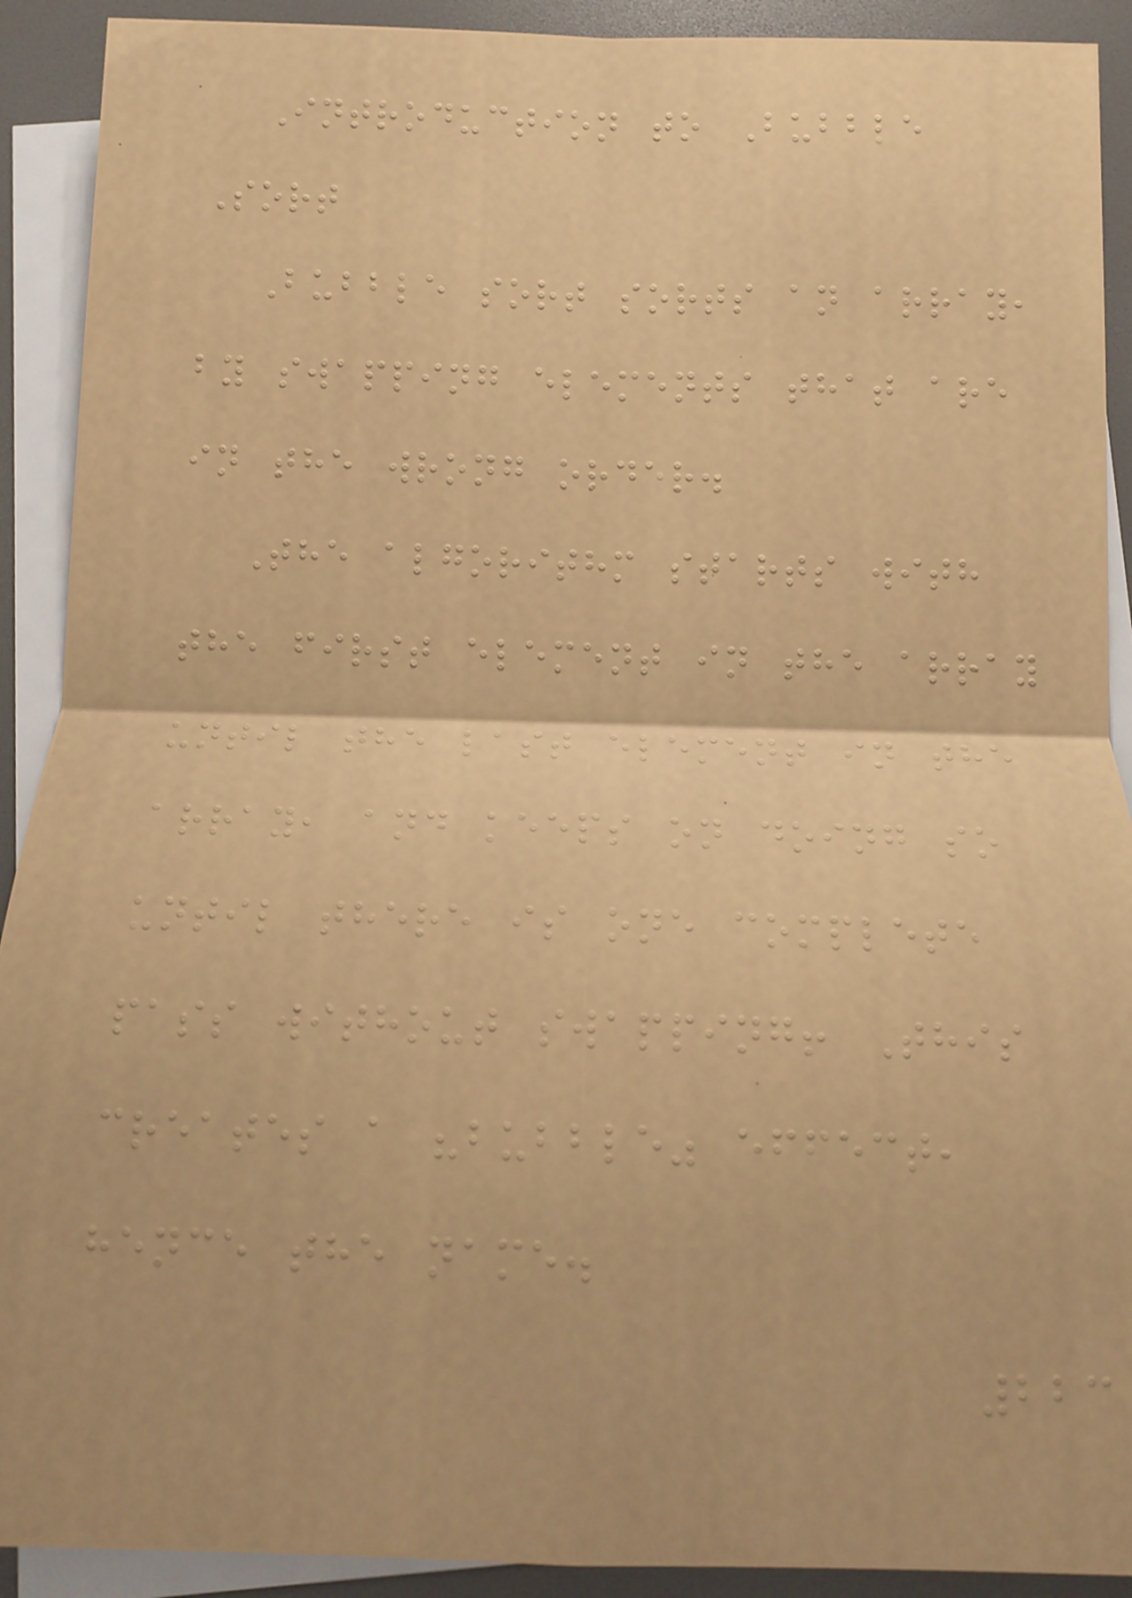Introduction to Bubble
Sort
Bubble sort sorts an array,
by swapping elements that are
in the wrong order.
The algorithm starts with
the first element in the array
until the last element in the
array, and keeps on doing so
until there is one complete
pass without swapping! This
creates a "bubble" effect,
hence the name.
223
